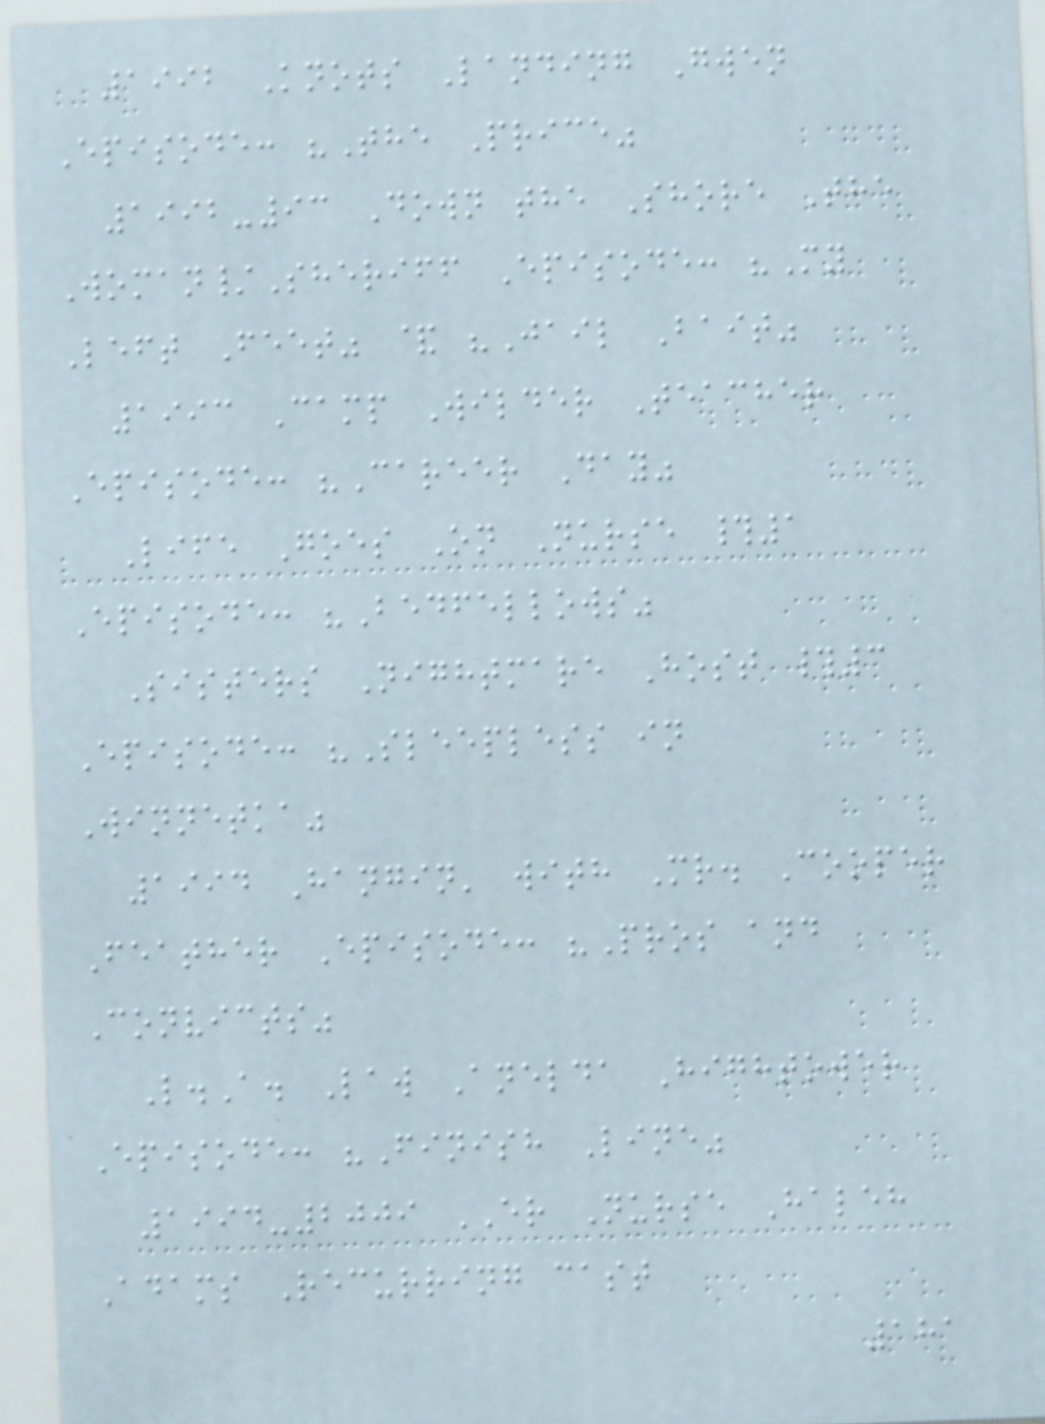1992 Knots Landing Gwen
Episode: "The Price"
1992-93 Down the Shore The
Woman/Sheriff Episode: "My
Left Feet" & "Jail Bait"
1993 Camp Wilder Teacher
Episode: "Career Day"
Life Goes On Nurse #1
Episode: "Bedfellows"
Sisters Nightmare Host #3
Episode: "Sleepless in
Winnetka"
1994 Hangin' with Mr. Cooper
Feather Episode: "Pros and
Convicts"
L.A. Law Anelda Hightower
Episode: "Finish Line"
1994-2009 ER Nurse Haleh
Adams Recurring cast
181
